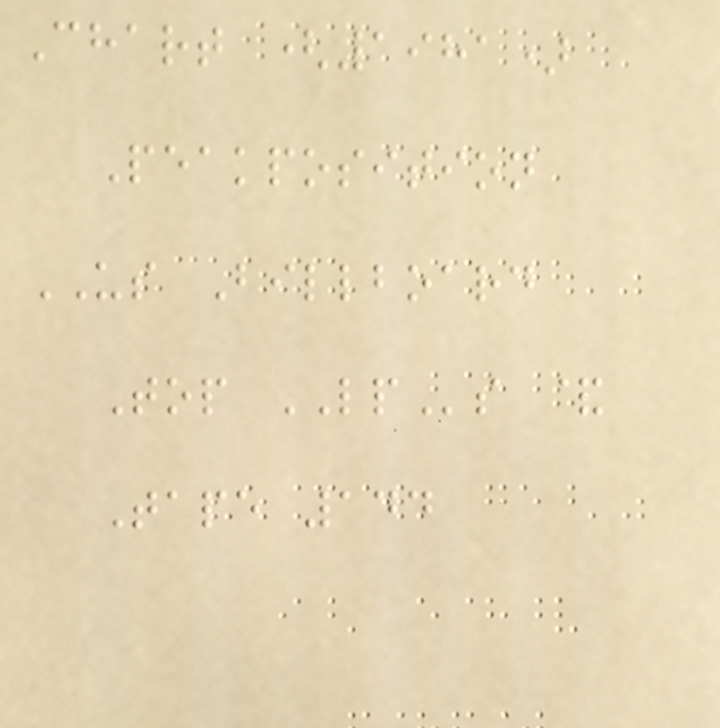Chart (1981)
Peakposition
US Billboard
Top LPs &
Tape 144
